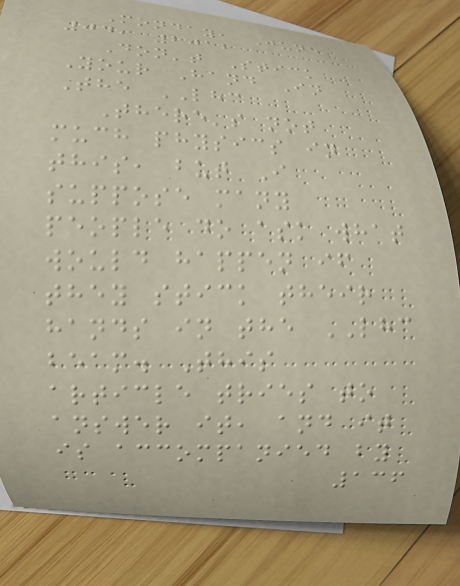Monday, June
04, 2012
Don't Stick
Your Hand In
The LHC
There's not
much physics in
this, but I
suppose many
people do ask what
would happen if
they stick their
hands in the LHC
beam. This
article tries to
answer it, and it
is accompanied by
136
